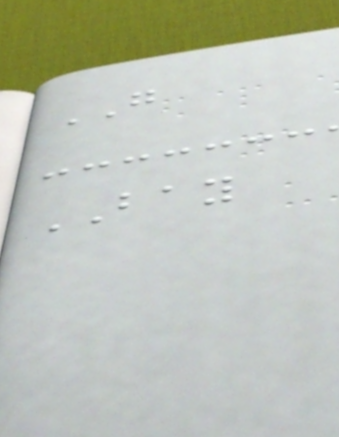GO
BAY
